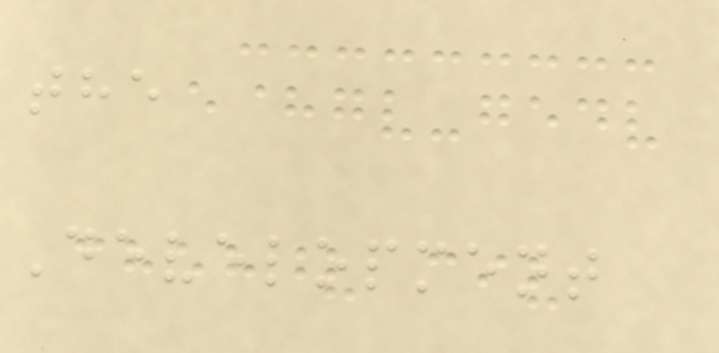the
Development
